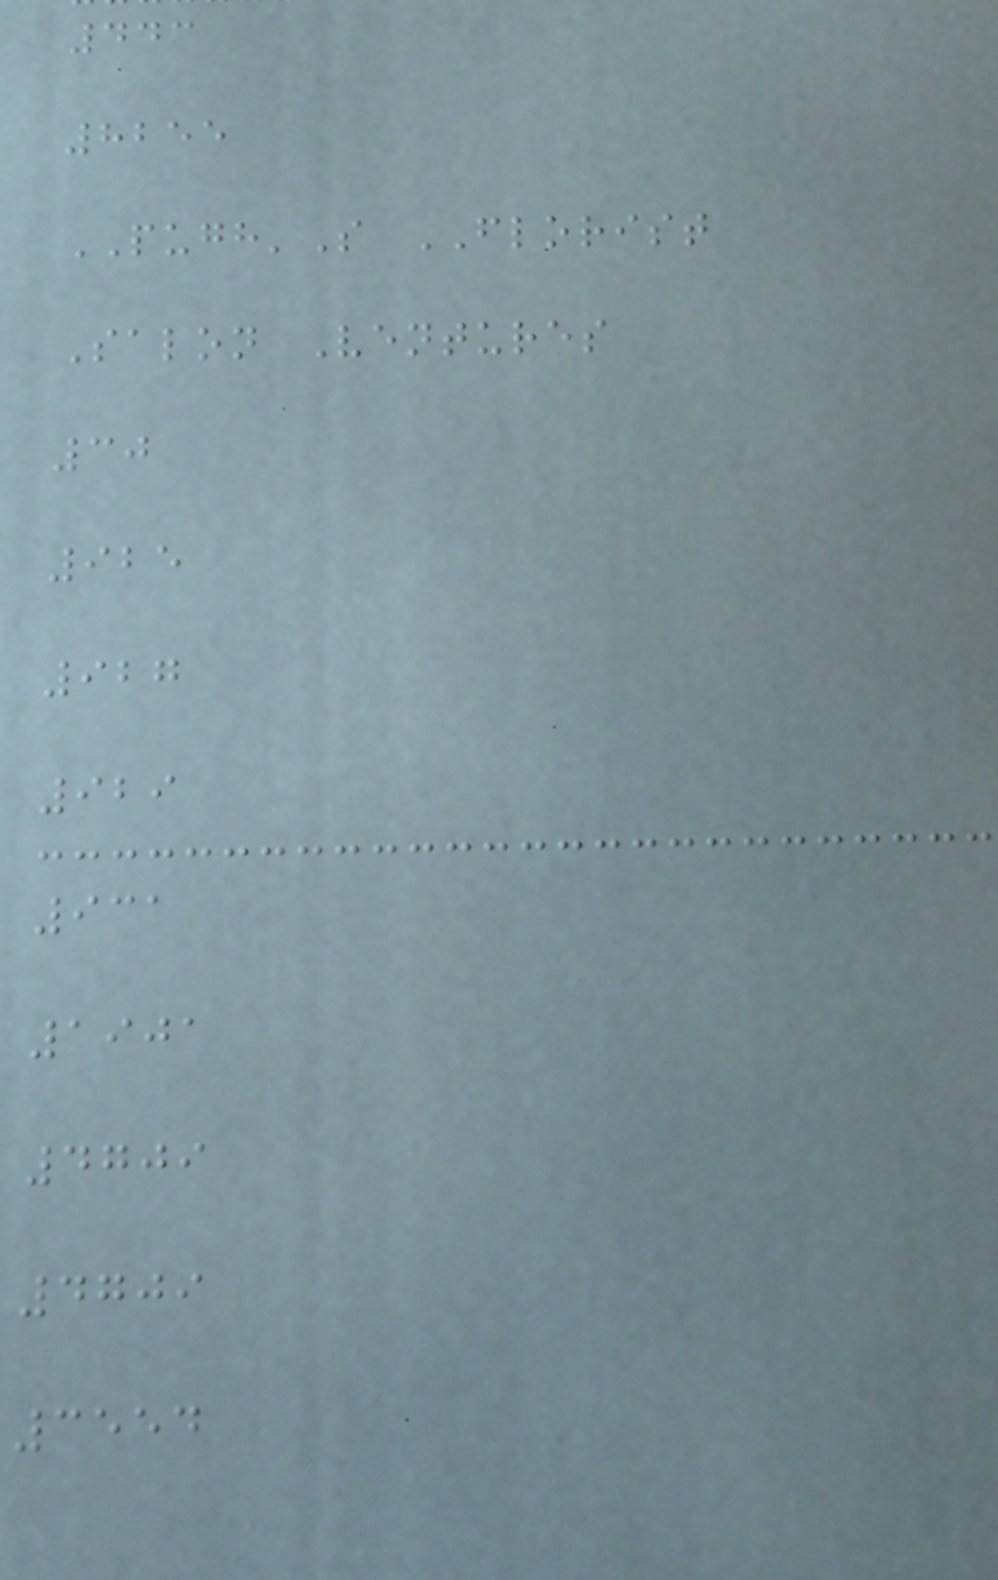443
8255
PUGH'S FLORIST
Salon Ventures
30
925
927
929
931
1901
4709
4709
3554
